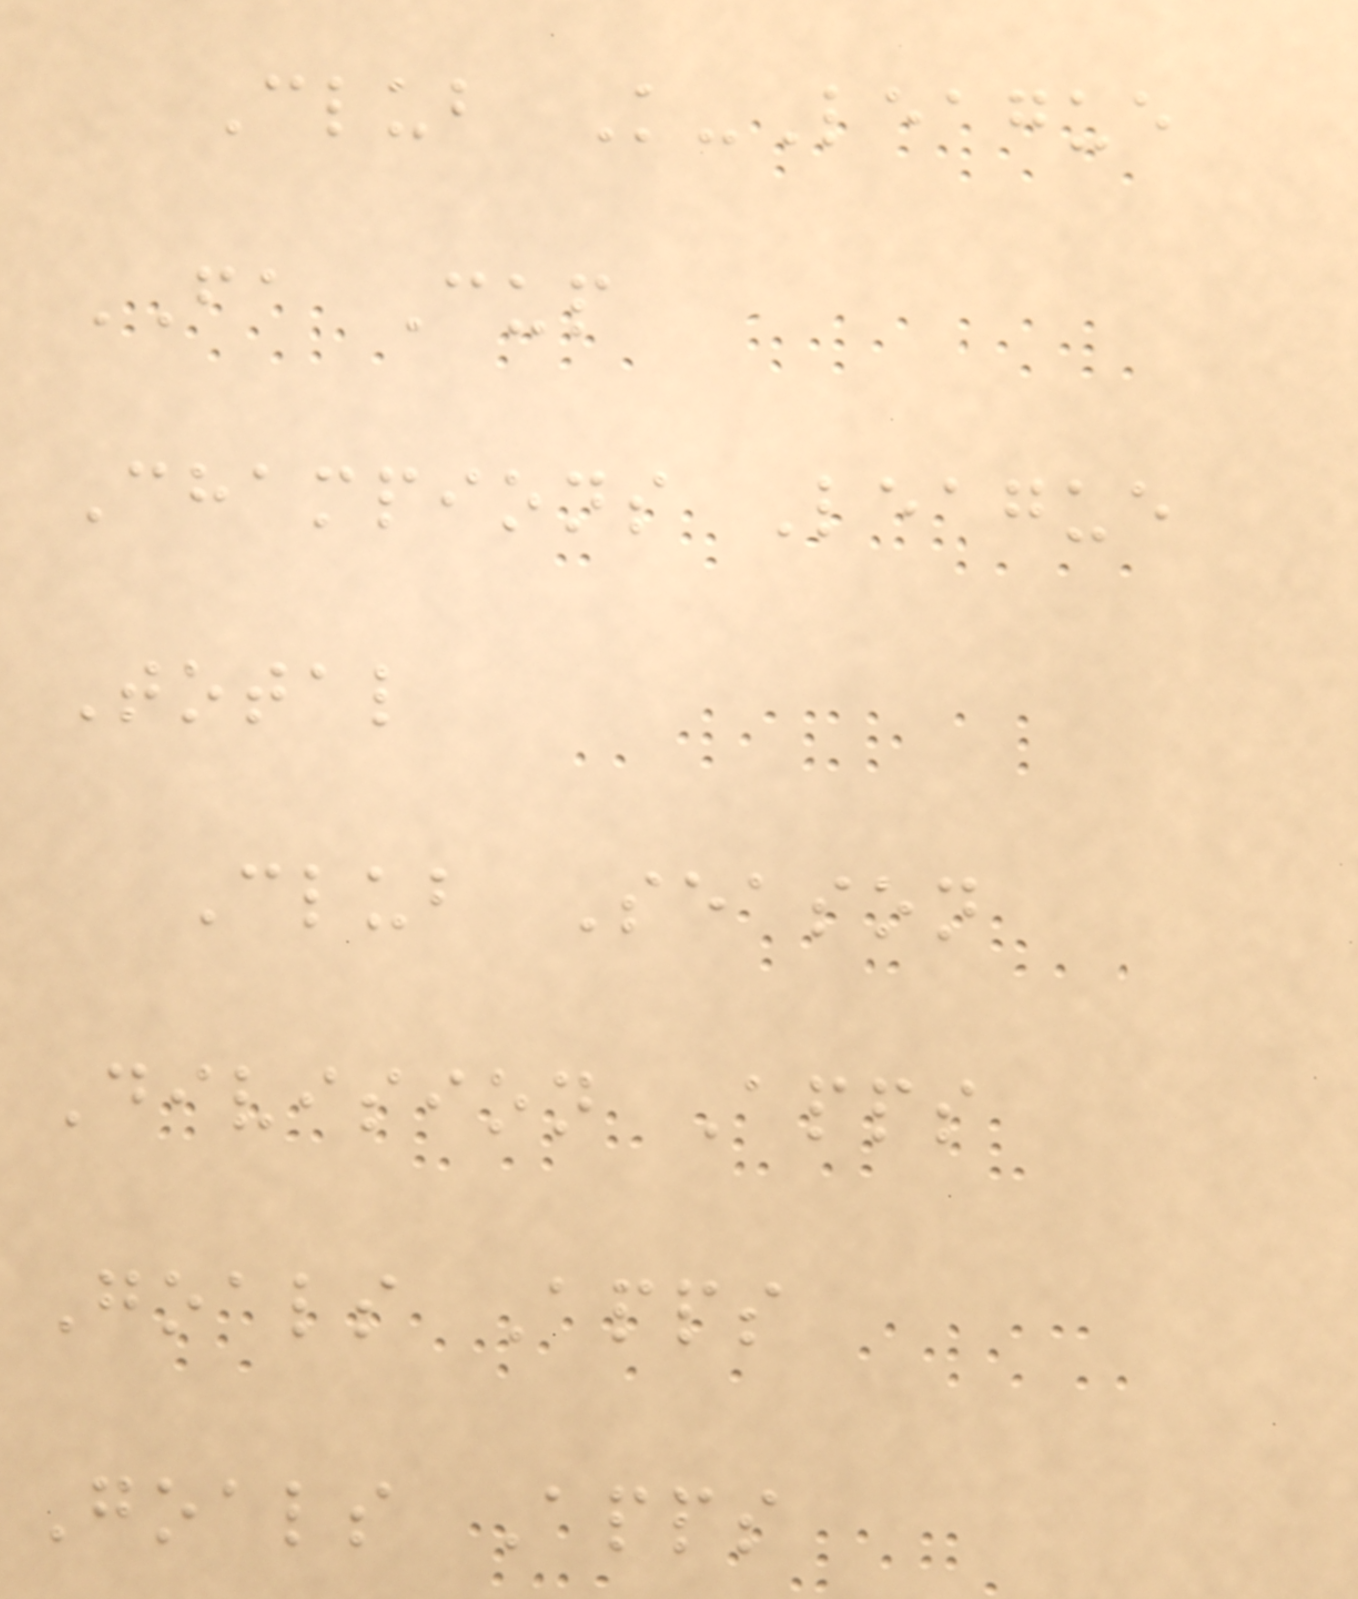Club K-League
FA Cup
Champions League
Total
Club Season
Division Apps
Goals Apps
Goals Apps
